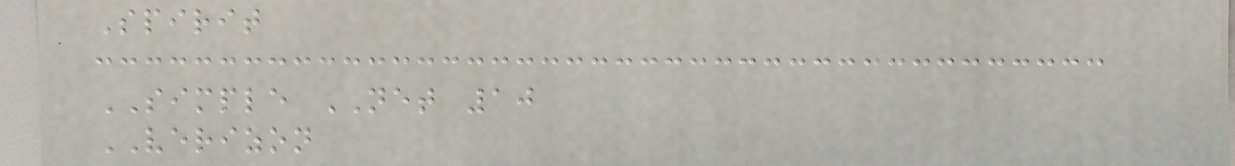Spirit
SIMPLE NET 10
VERIZON
